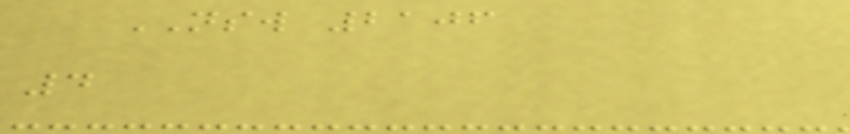NSW 2106
4
